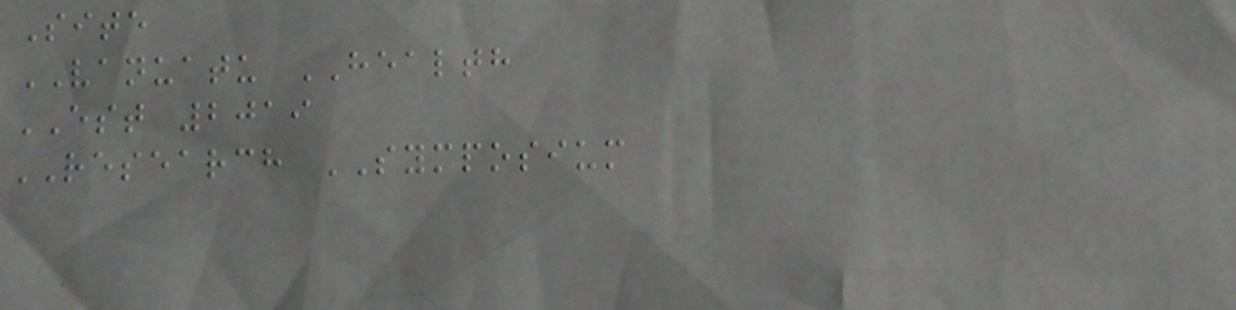Site
VANUATU HEALTH
EST 2019
RESEARCH SYMPOSIUM
